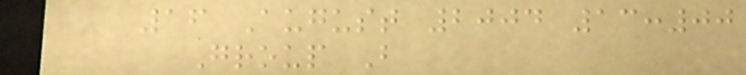16 August 2004 13:00
Group B
